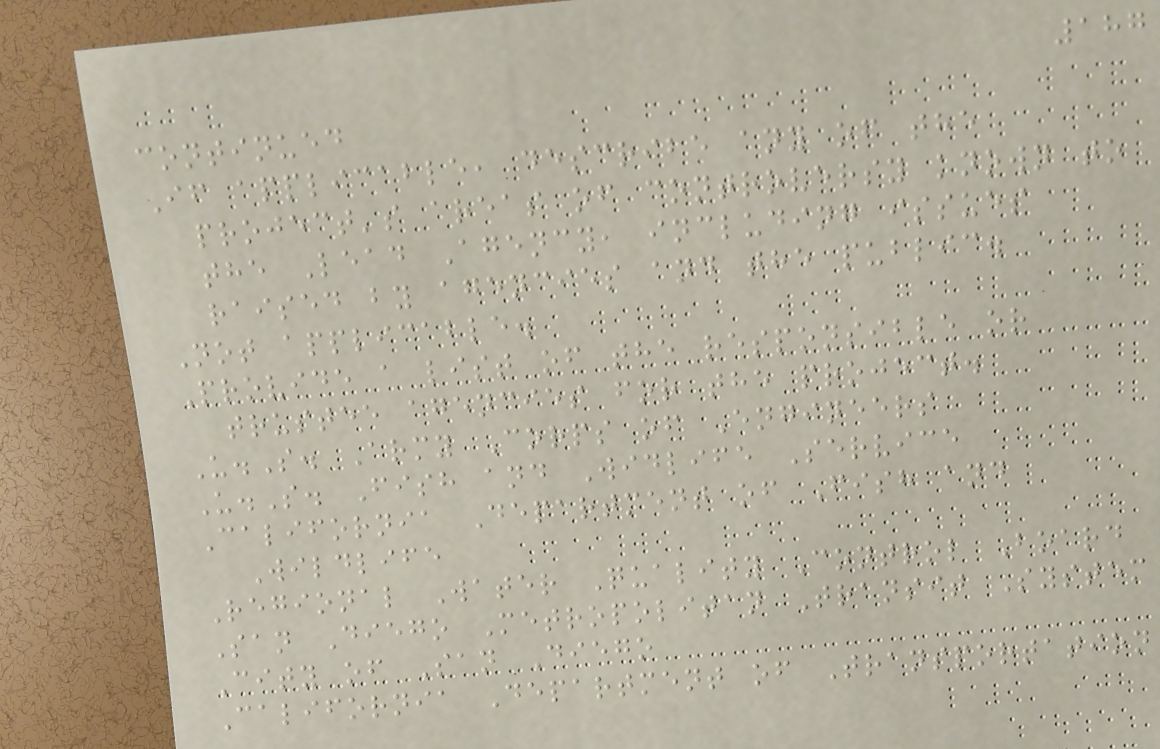187
continued
If applicable, describe any of the
project's areas of controversy known to
the Lead Agency, including issues
raised by agencies and the public.
Not applicable.
Provide a list of the responsible or
trustee agencies for the project.
U.S. Army Corps of Engineers
U.S. Fish and Widlife Service
California Department of Fish and
Wildlife
Regional Water Quality Control Board
San Diego Metropolitan Transit System
City of San Diego
California Department of Transportation
